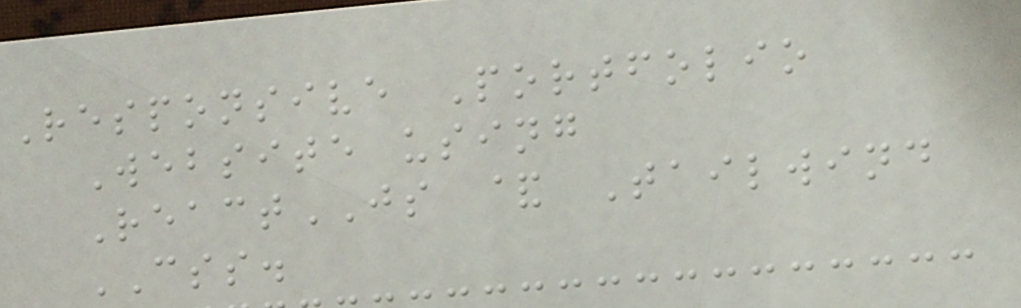Responsive Portfolio
Website using
ReactJS & Tailwind
CSS.
